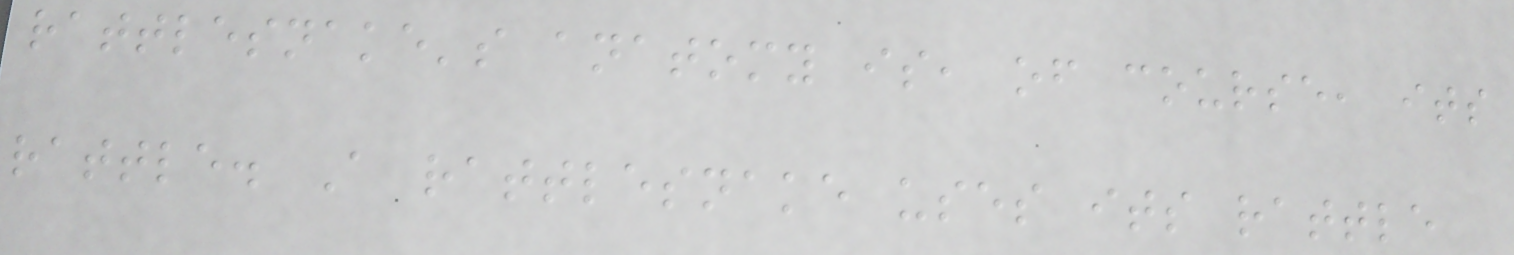rattlesnake's anatomy is, of course, its
rattle. A rattlesnake uses its rattle
